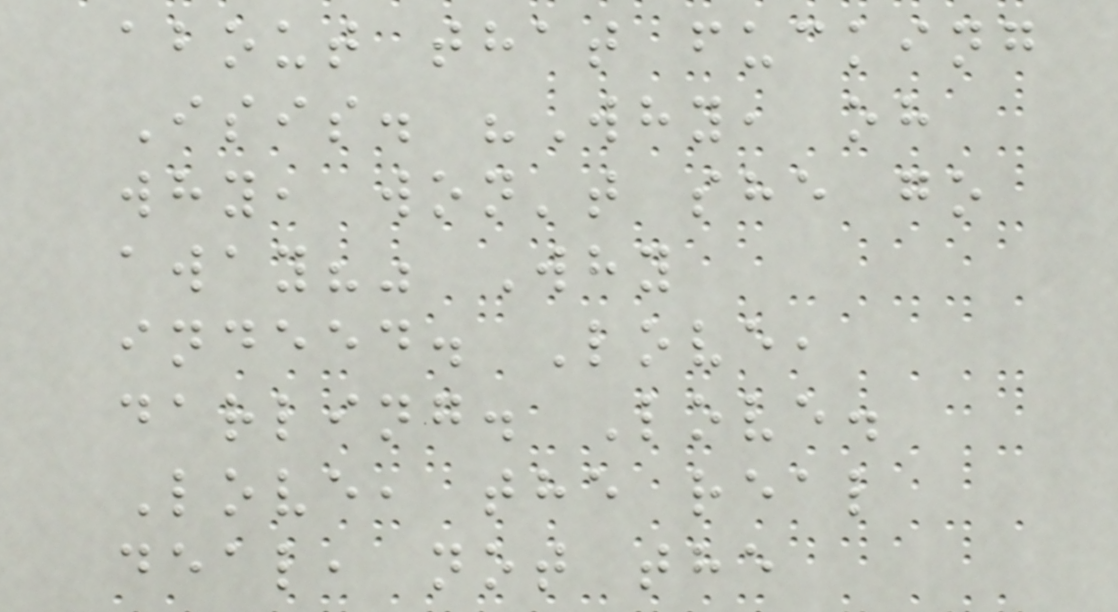about that fucking
Isis. "Why, oh
why, won't she go
away?" Why
indeed. Love,
darling. Love.
Love, the real
deal, not the
